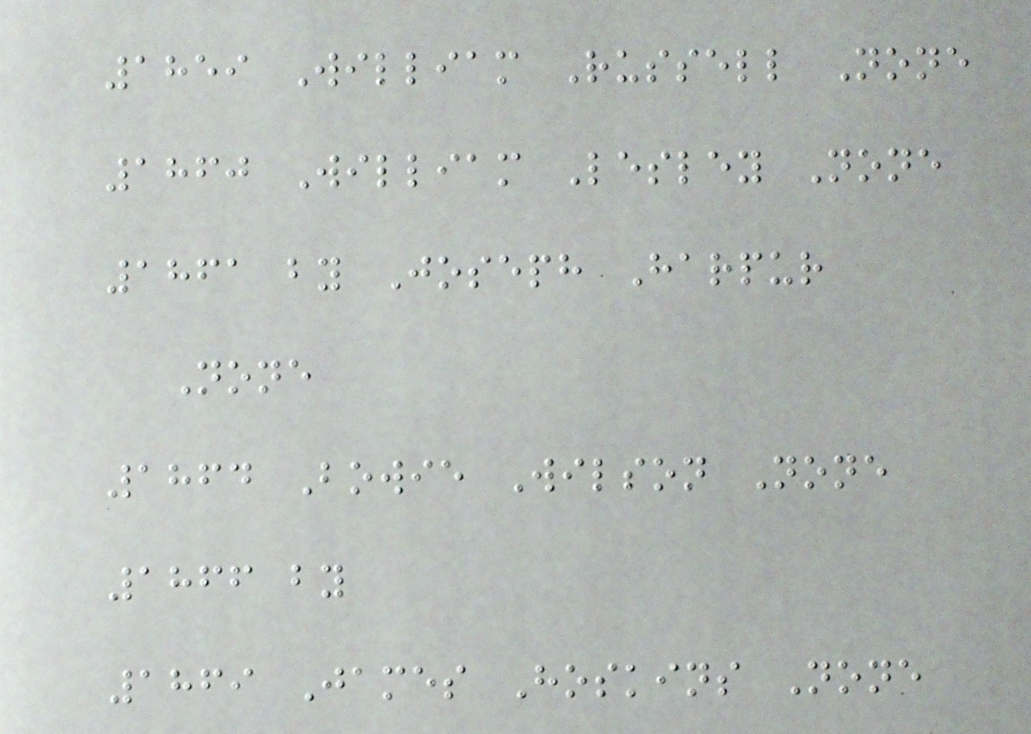1859 William Russell None
1860 William Lesley None
1861 by Joseph Harpur
None
1864 Bowie Wilson None
1866 by
1869 James Hoskins None
